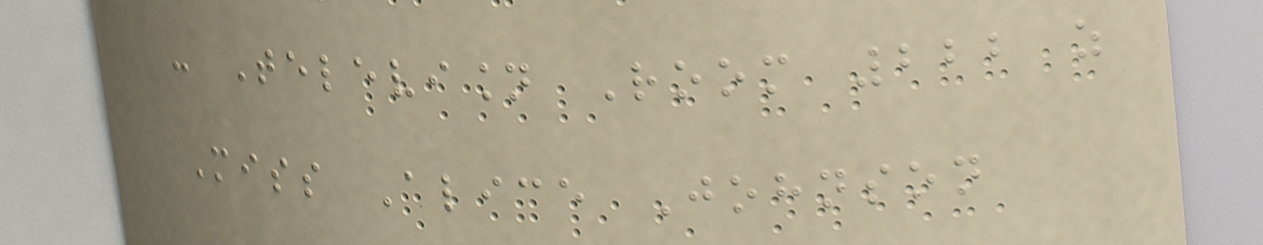- Television Room 222 as
Miss Alice Johnson
